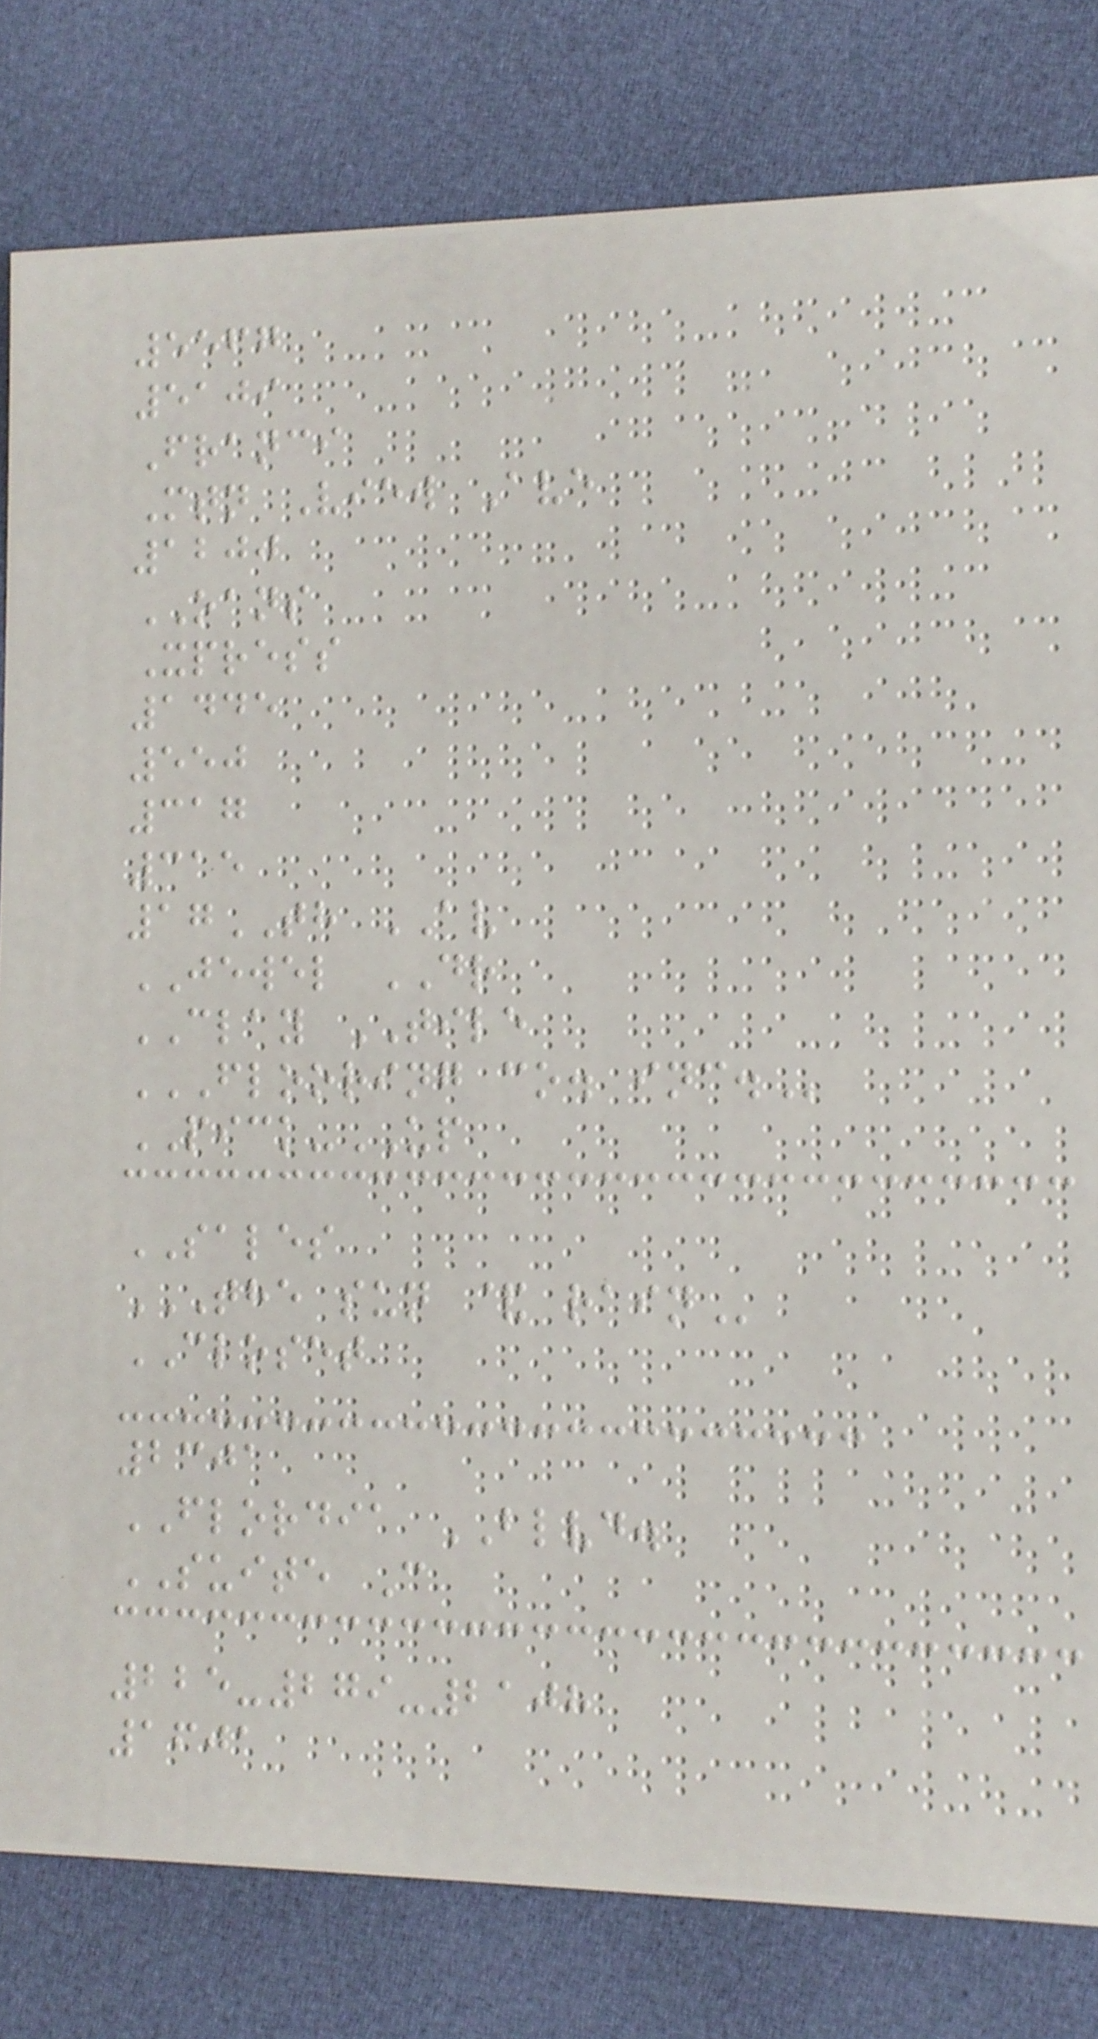5567
5109
Franci
Mtn View Ave
1200
OANS
Xpress
1445
550
317
315
17TH AV
JEWEL DR
CLAY TILE
FLOORING CO. INC.
PICK-UP
SALES
THE SUN & RAIN
CLOSET
2301
FLORDIA BLVD.
SUITE C
225-279-2108
1601
